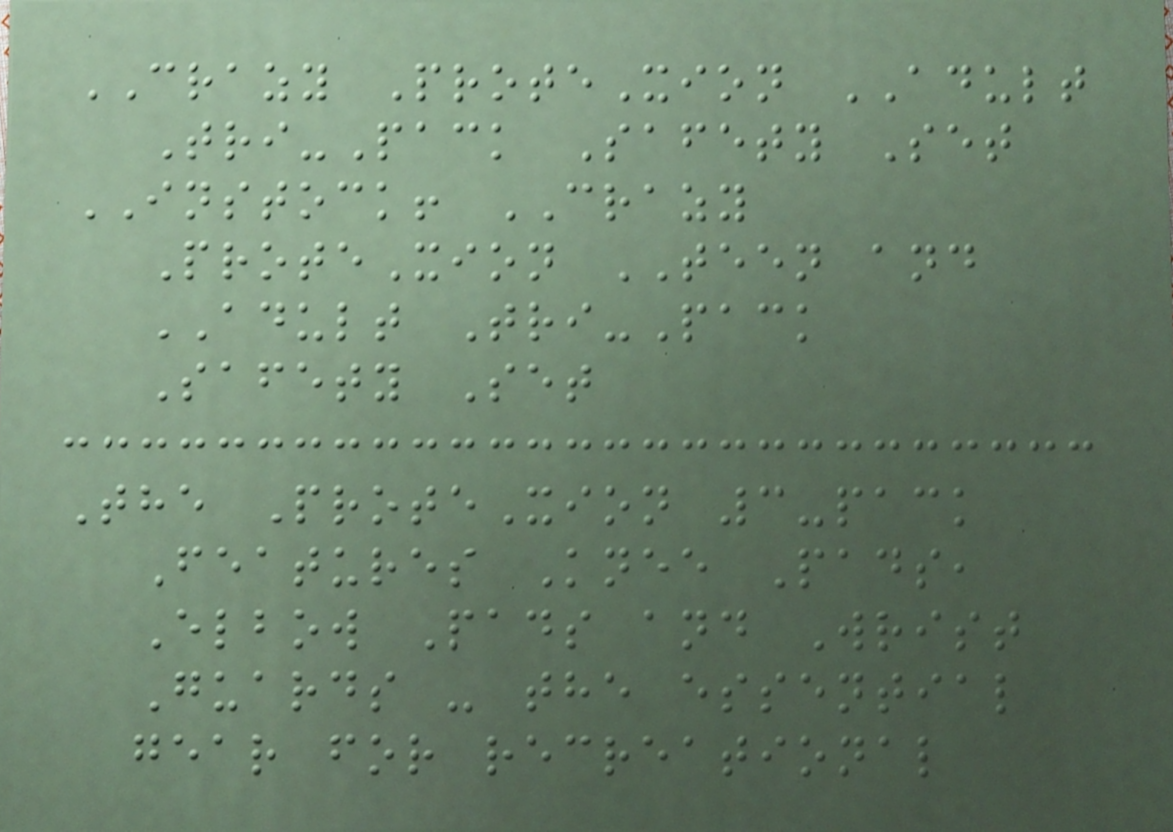CRAZY ProteXion ADULT
Tri-Pack Safety Set
INSTOCK! CRAZY
ProteXion TEEN and
ADULT Tri-Pack
Safety Set
The ProteXion 3-pack
Features Knee Pads,
Elbow Pads and Wrist
Guards - the essential
gear for recreational
